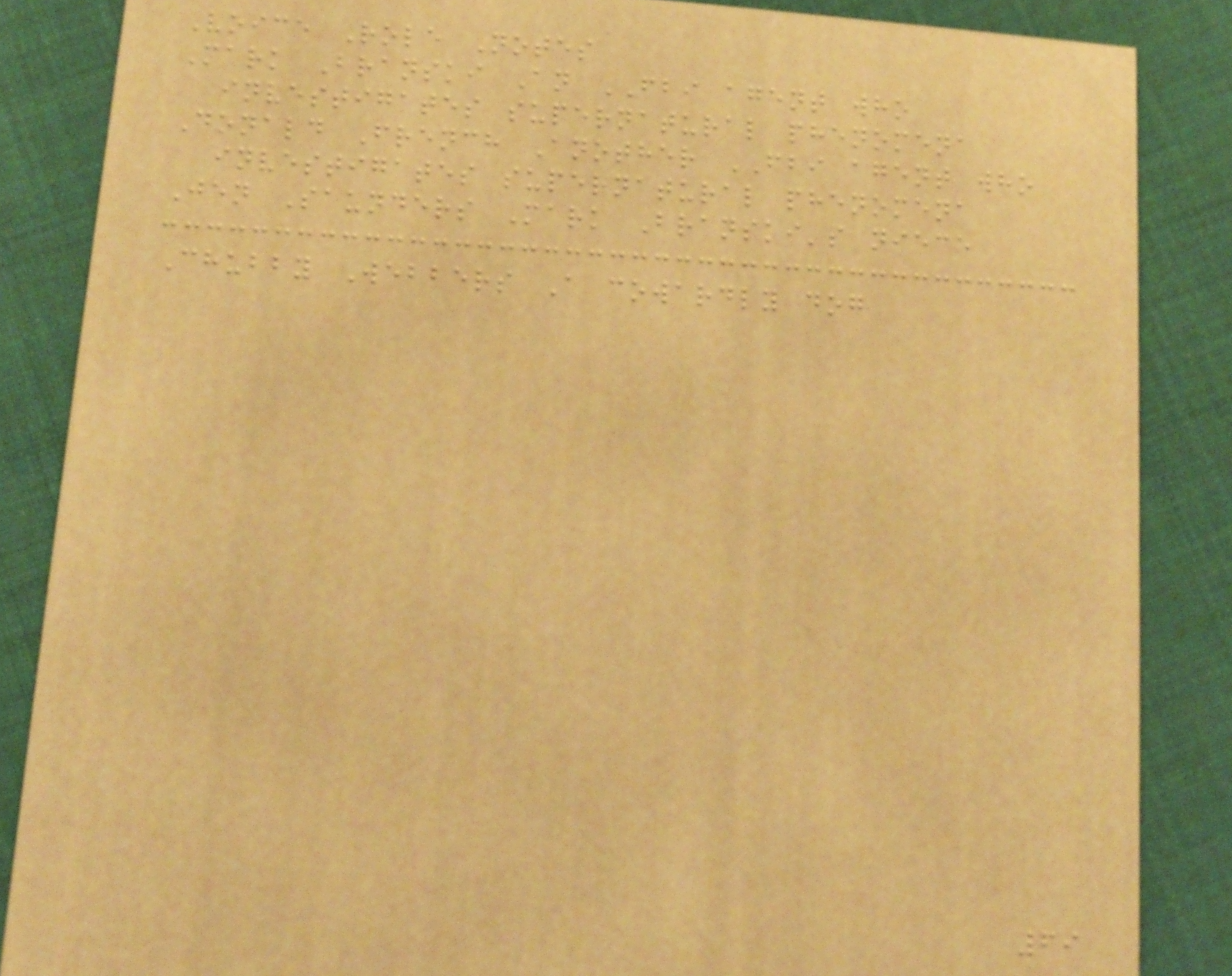Voice Role Notes
Mark Branski An FBI agent who
investigates supernatural phenomena
Donald French Another FBI agent who
investigates supernatural phenomena
Jen Saunders Mark Branski's niece
Chubby Webbers A cowardly dog
69
